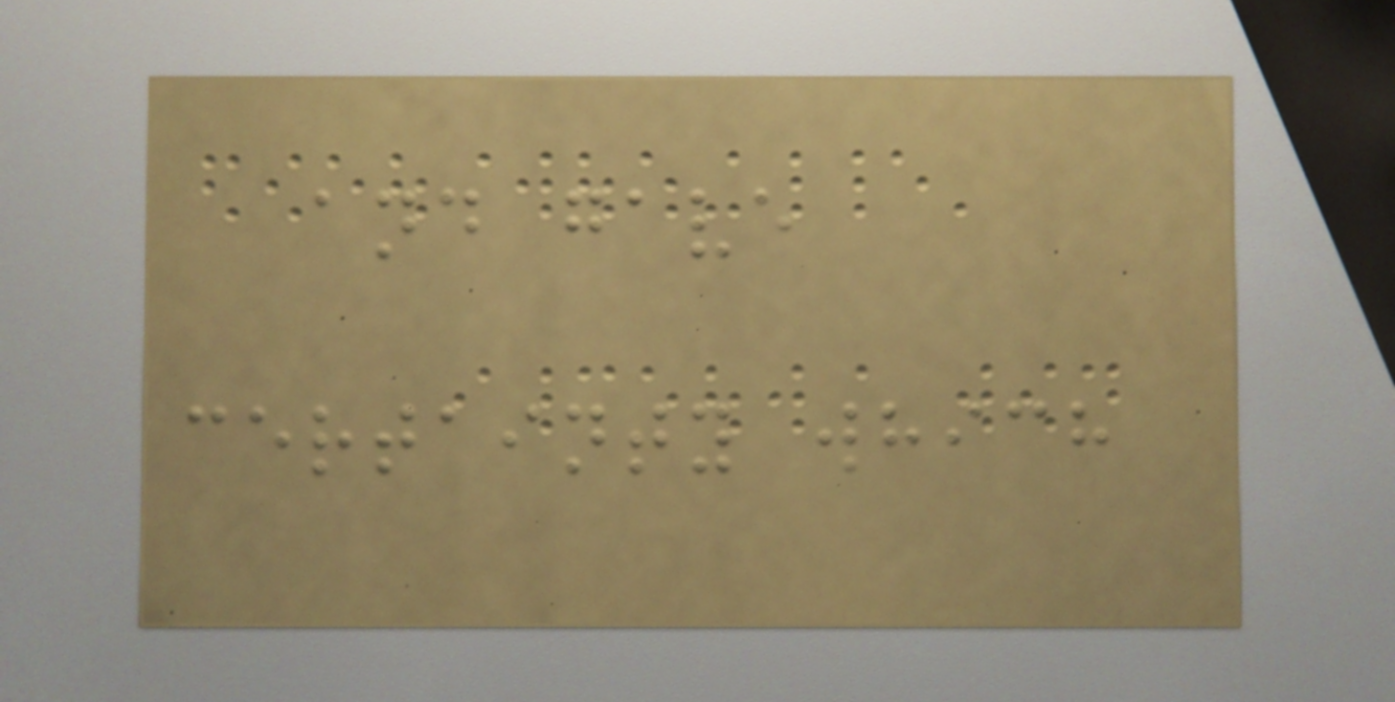and gave
certainty which
